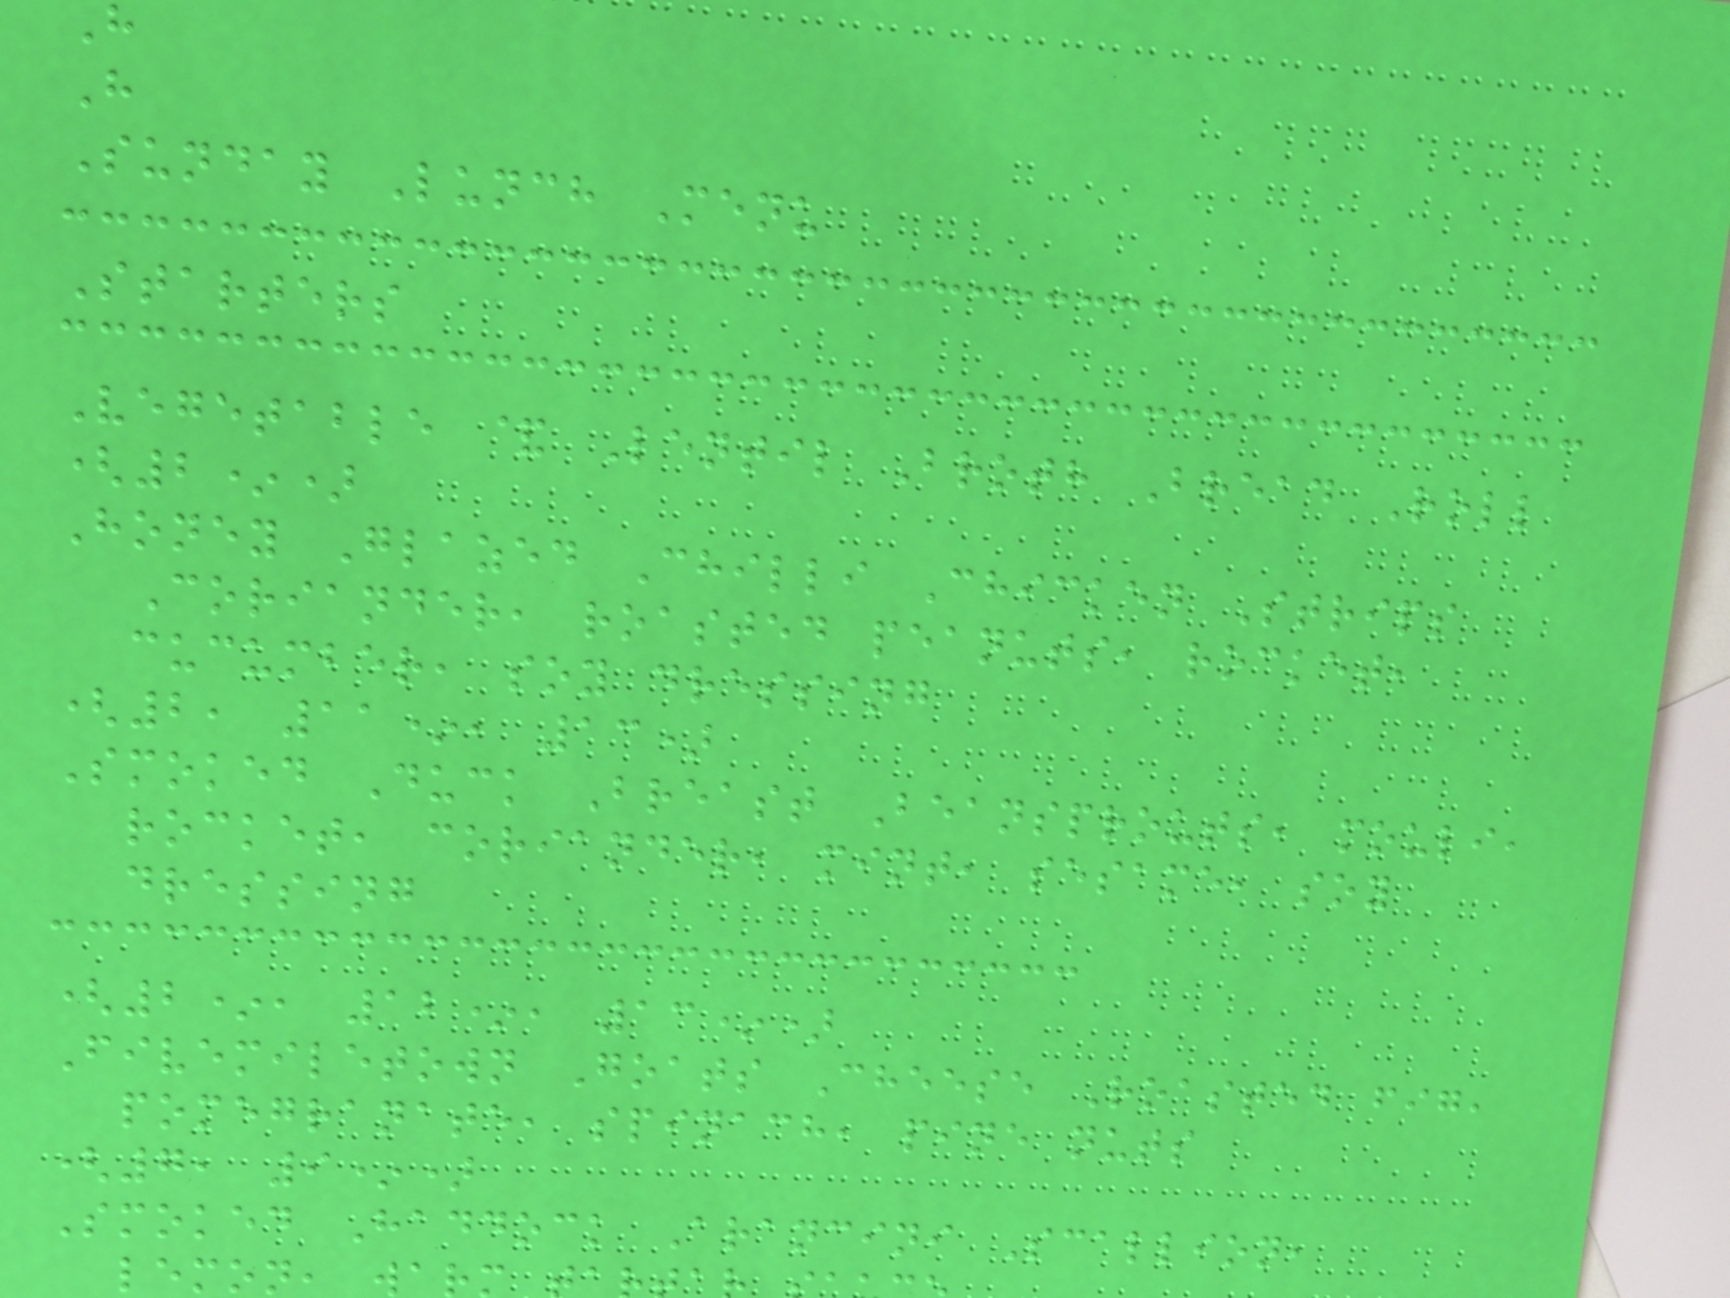H
Sunday Lunch Menu
Starters
Vegetable & Lentil Broth Bread Roll
(2*)
Honey Glazed Chilli Chicken Strips
Coriander, roasted peanuts, rocket,
cucumber, soy dressing
(2, 11*, 13)
Smoked Duck Breast Beansprouts, mouli,
rocket, coriander, mint, sesame, soy
dressing
(2*, 12*, 13*)
Fivemiletown Goats Cheese Roasted fig,
pomegranate, spinach, pine nuts
(7, 9*)
Smoked Haddock Arancini Scallion,
lemon, wa
